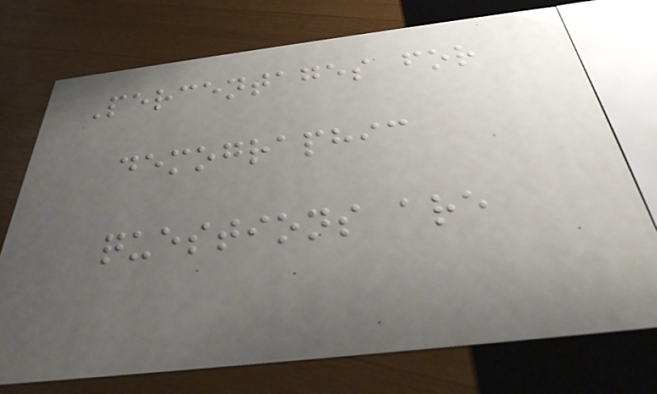Percentages for
demographic
questions are
